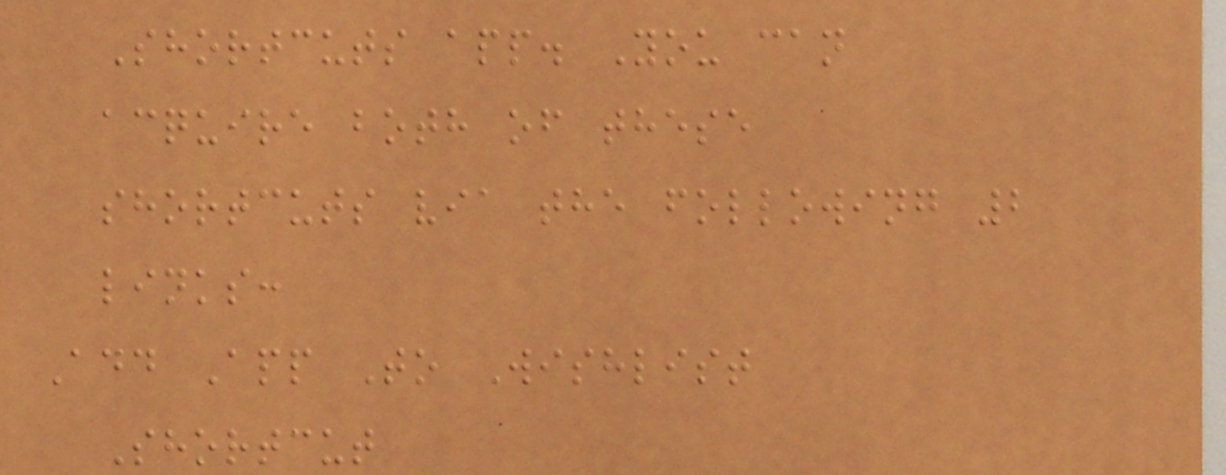Shortcuts app. You can
acquire both of these
shortcuts via the following 2
links:
Add App To Wishlist
Shortcut
